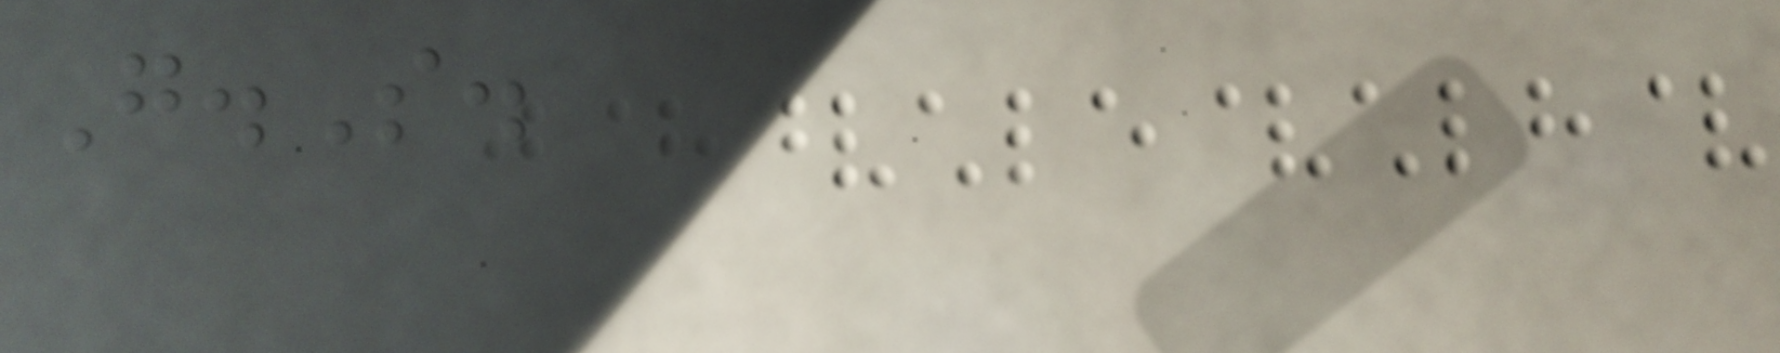G.S.
